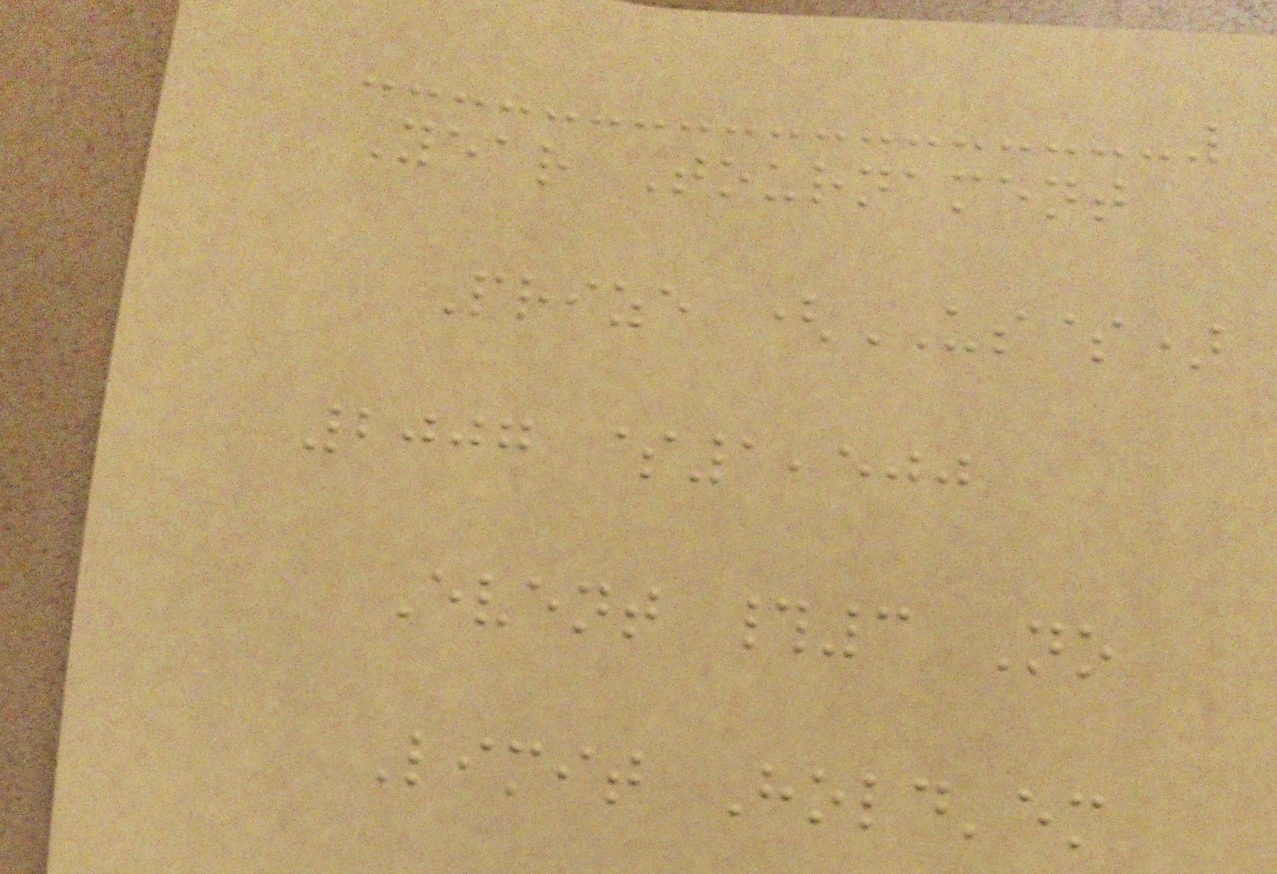Year Tournament
Prize (US$)
2007 $1,500
Event #3 No
Limit Hold'em
